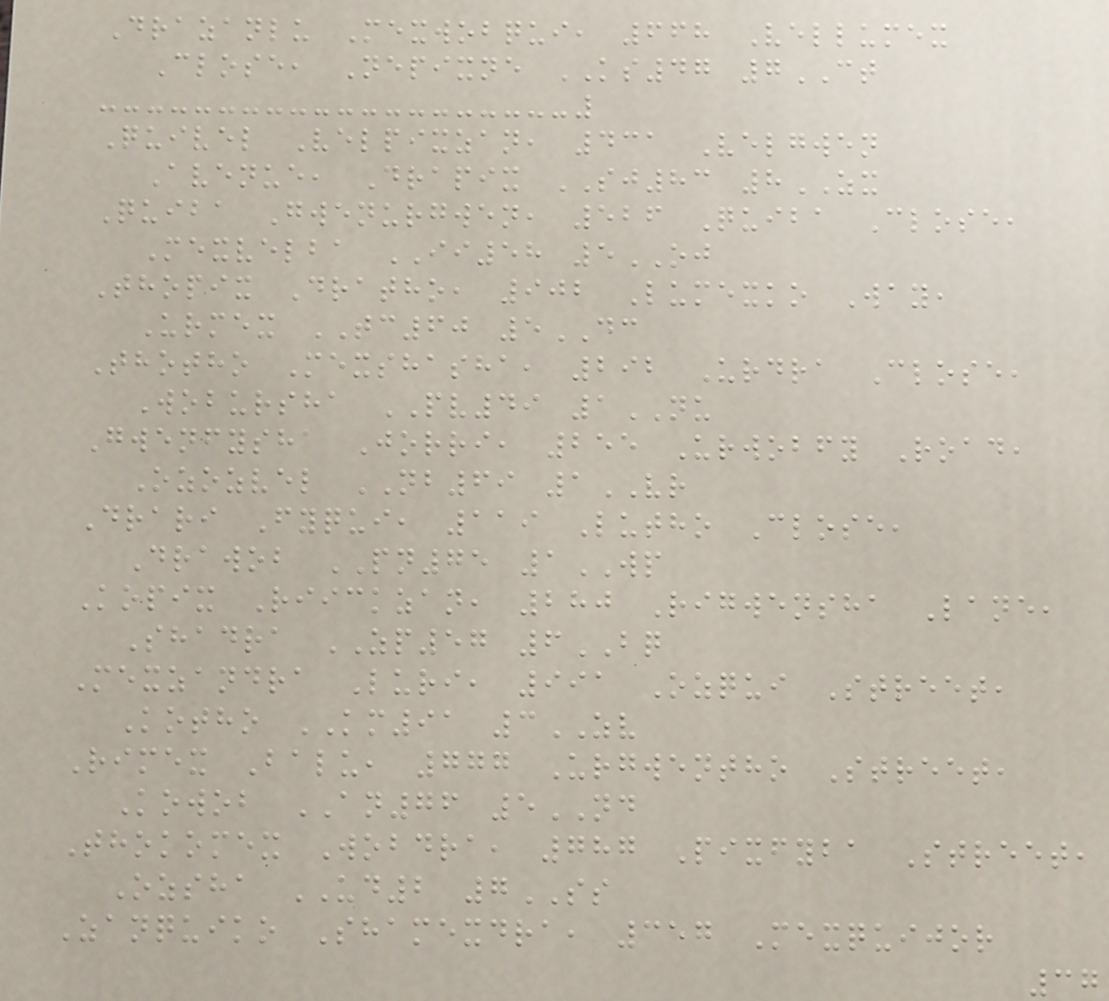Drazanlu Mexwobqui, 668 Vellumex
Close, Nepixne KS47 7CT
Quivel Velpixzan, 431 Velgwen
Avenue, Drapix SJ83 8ZX
Quiba Gwenurgwen, 526 Quiba Close,
Mexvelba II58 5OJ
Thopix Dratho, 902 Lumexko Way,
Urmex TC60 5DC
Thotho Mexshasha, 292 Urdra Close,
Wobursha PV49 1NU
Gwenfysha Jorri, 255 Urwobfy Road,
Ozozvel NB69 1VR
Drari Fyqui, 119 Lutho Close,
Drawob PN75 1WP
Kopix Riickzan, 280 Rigwensha Lane,
Shadra ZP57 6BQ
Mexzandra Luri, 991 Ozqui Street,
Kotho KM91 3ZV
Rimex Balu, 777 Urgwentho Street,
Kowob AN76 5ND
Thokomex Wobdra, 787 Pixfyba Street,
Ozsha UD2 7SS
Zanquiko Shamexdra, 357 Mexquijor
37
